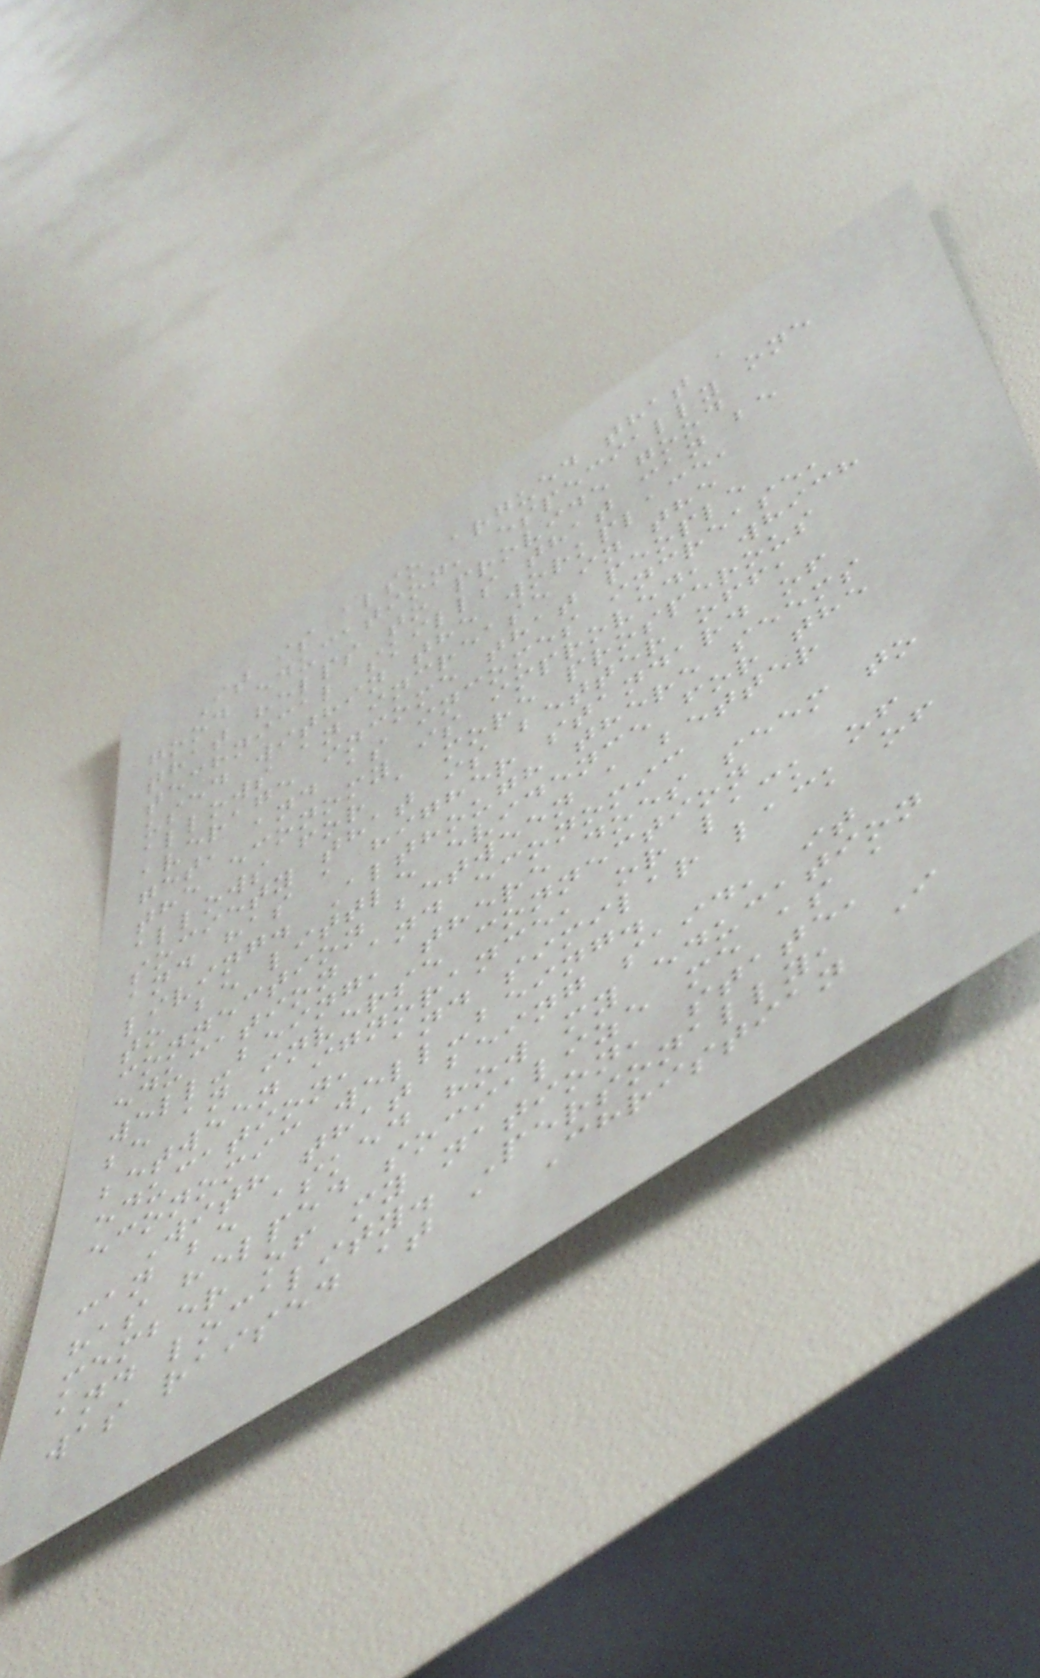It is also argued that a
good education, especially one
that helps to provide good
technical skills that can be
used within the workplace,
allows an increase in the
average income that people
get, and as incomes increase,
the economy is improved, which
allows for a more prosperous
society that is better off,
and has a higher standard of
living. Although there seems
to be little evidence for the
connection between a better
education and economic
well-being, there does seem to
be an inverse connection
between ignorance, or lack of
education, and similar lack of
economic well-being.
With that being said, it
can be asked how my education
has helped socialize me as a
member of my nation, state,
and locality. Personally, I
was raised at a Christian
